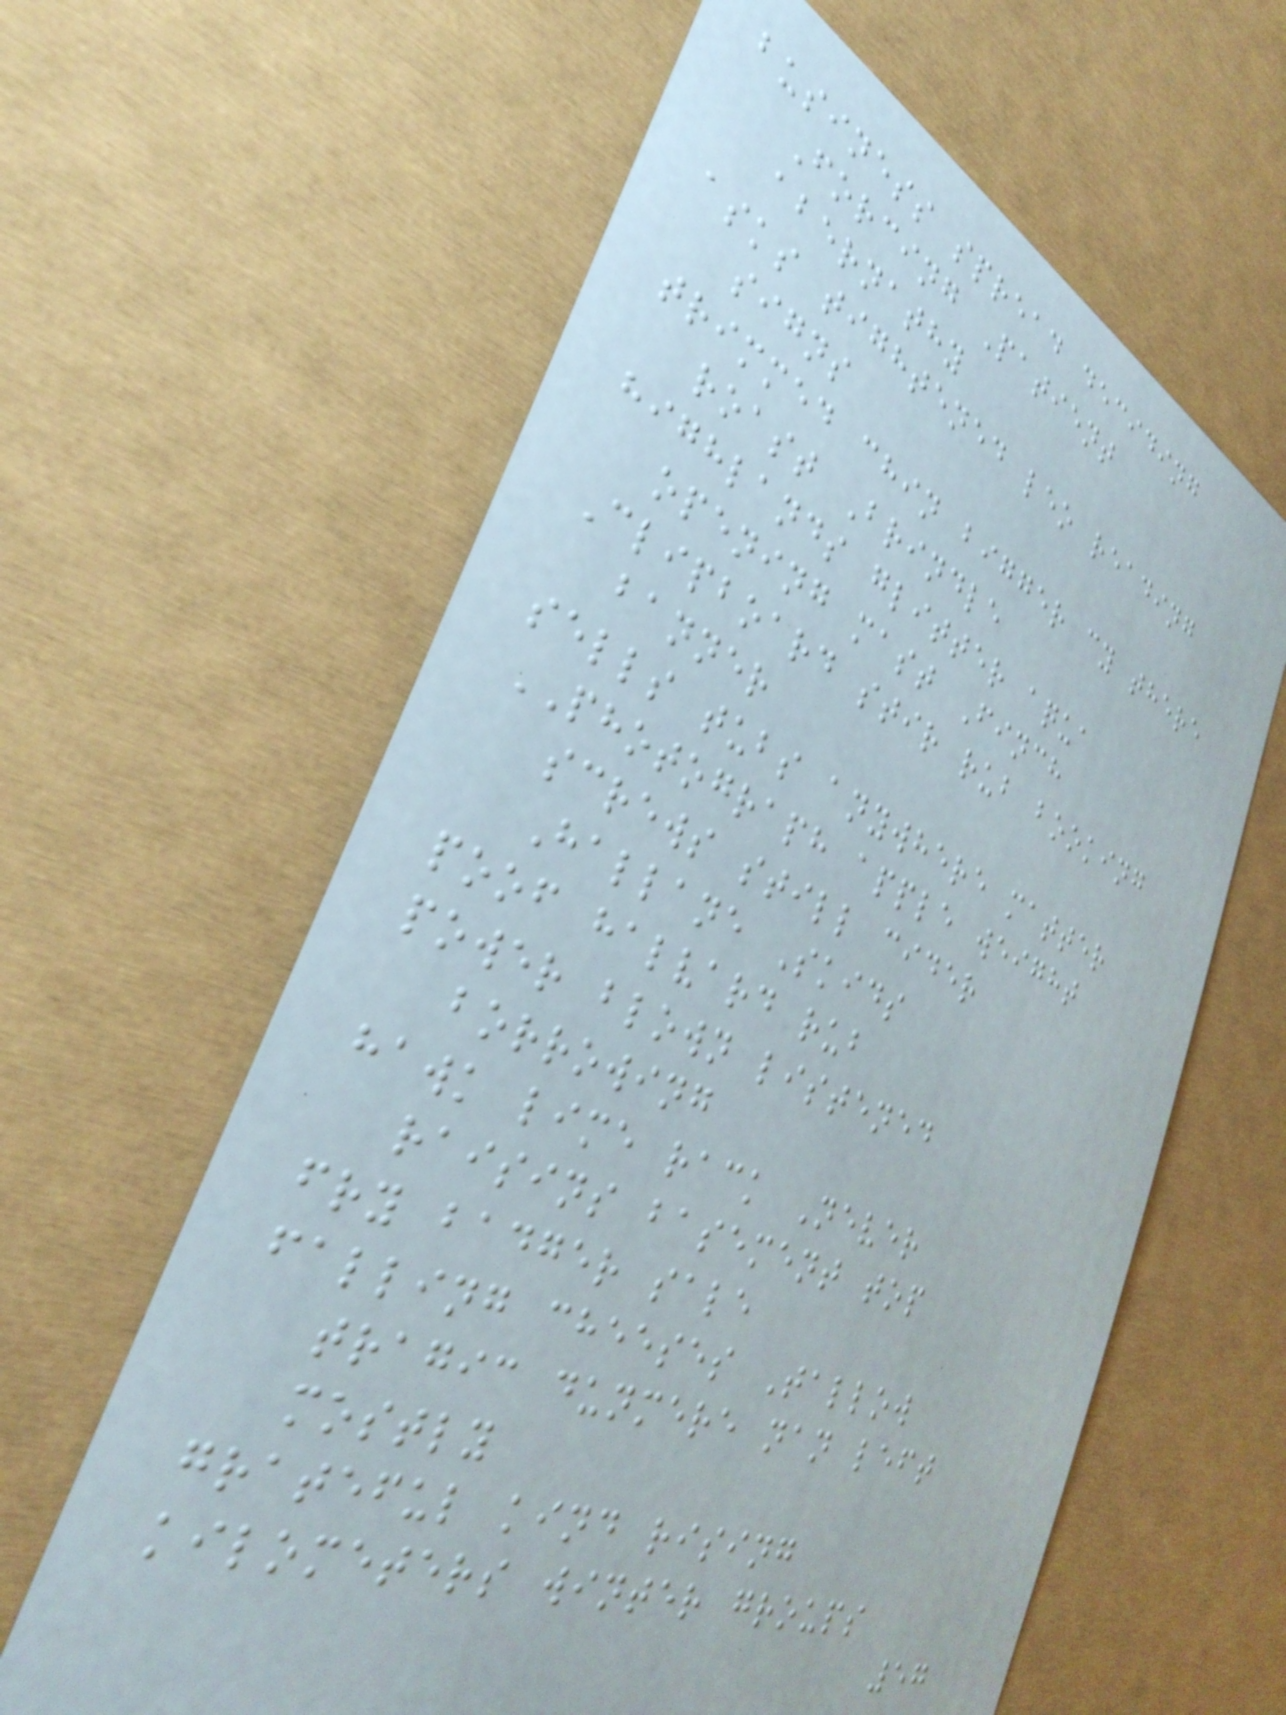business spread deciding
Forcing Patient
abernathy
asks tightened leo reading
signs
trimmed chin bigger cy there
roast Brindle
highlands glitter aqua
opening mast Finch
Clipboard stir rub booking
banner
sells tubs anywhere matter
PHOTOGRAPH apple weight
screws still cider
Hallane Skids
poof halvard rub
power blown listened
borrowing
hawk lime rack Never
raisins basement top
fry badger sale
falling cheeses Tallow
tragic dunmere nan left
mostly
grateful kind rising
kilometers winter groups
57
